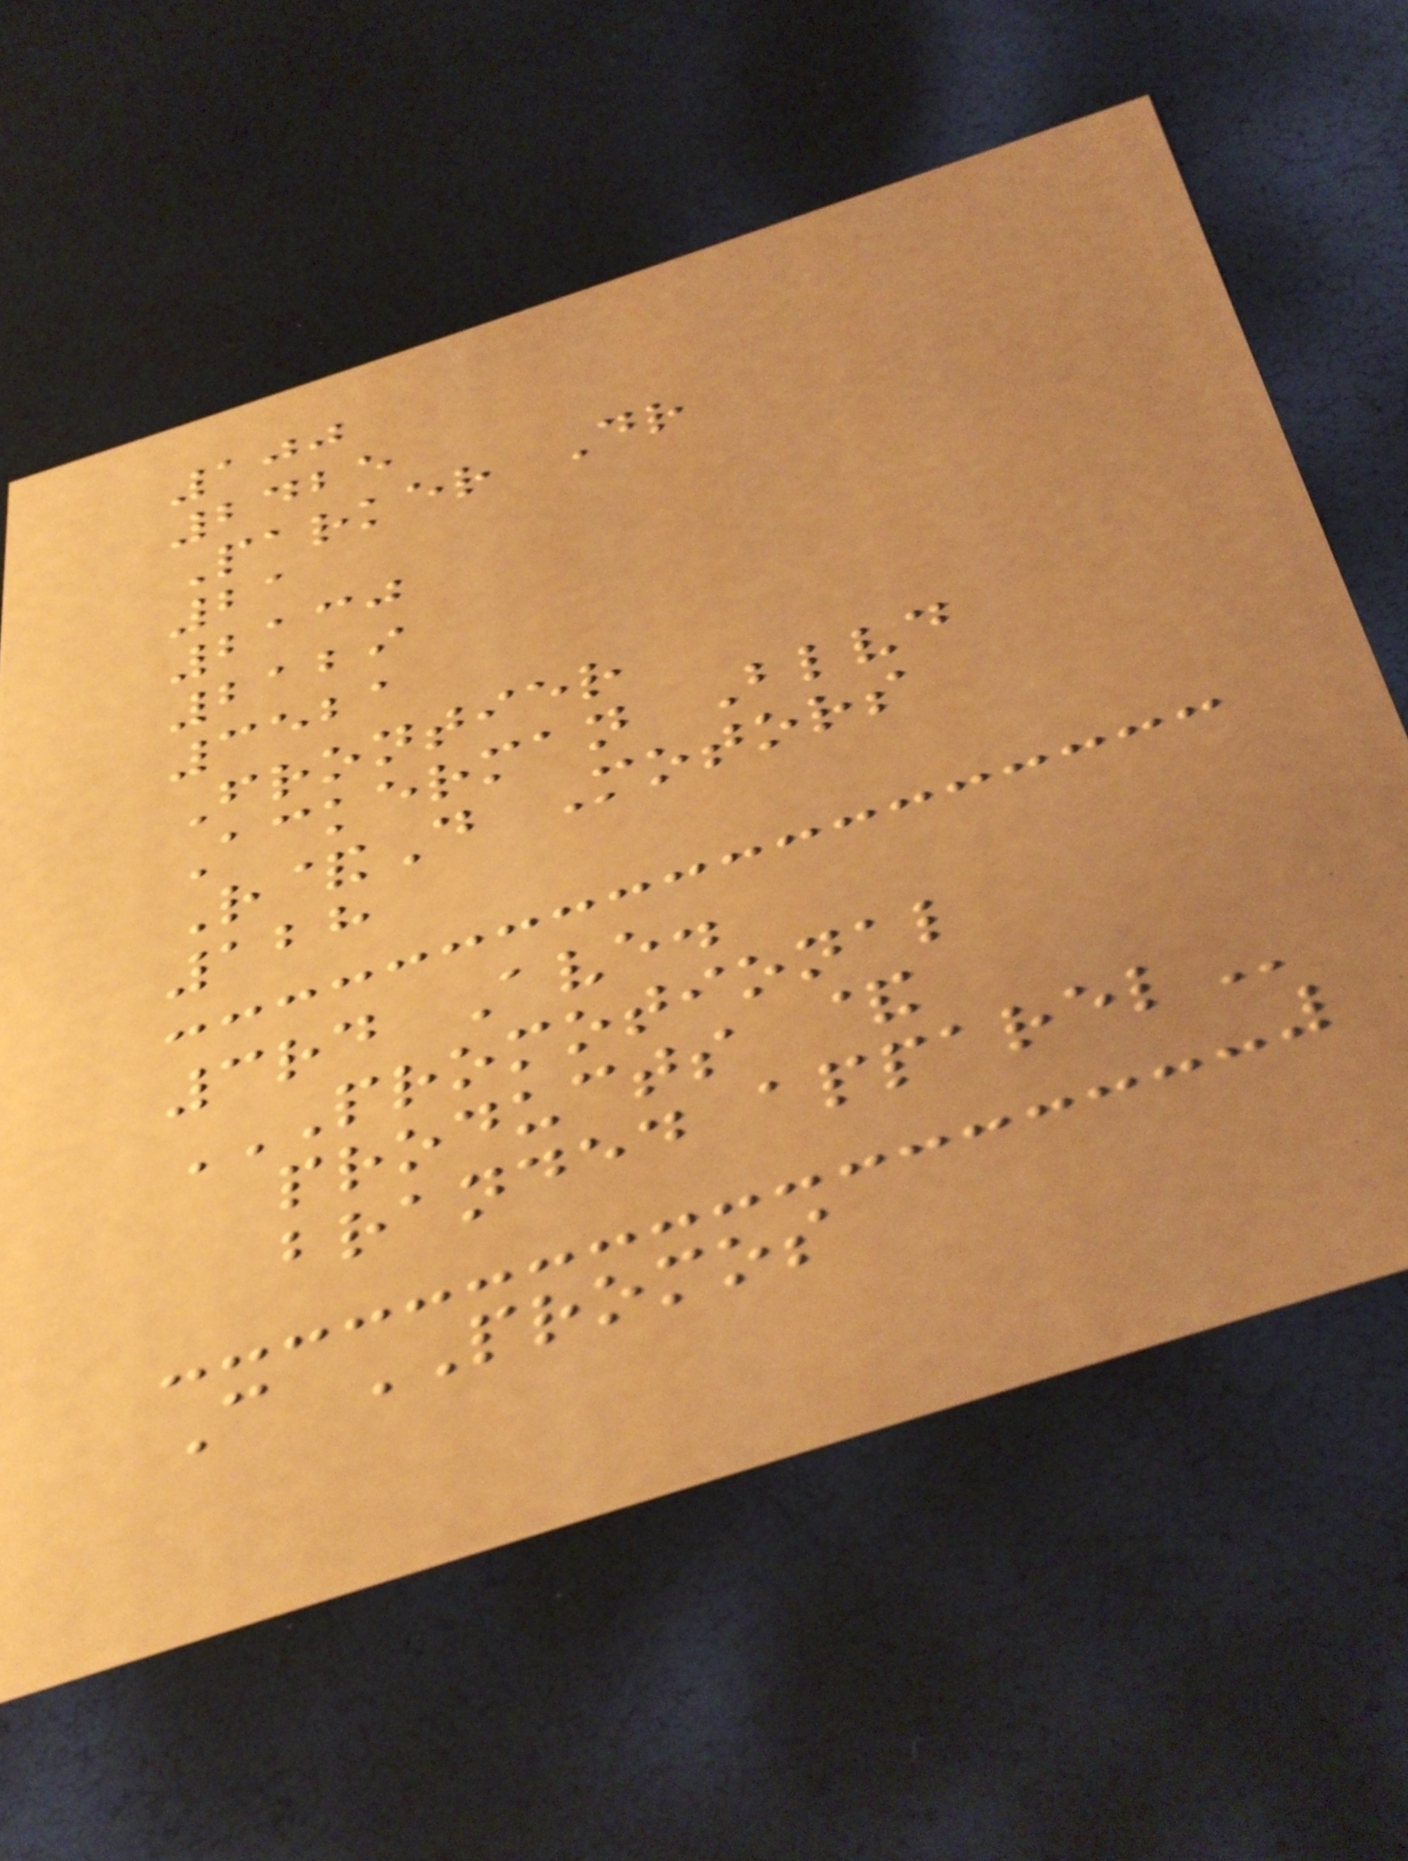100
2425
Parker Dr
21
2130
2129
3521
Frontier
Ackerman Blvd
R&D Motors
128
3rd Ave.
PROMOTIONAL
PRODUCTS &
BRANDED APPAREL
C PROMOS
